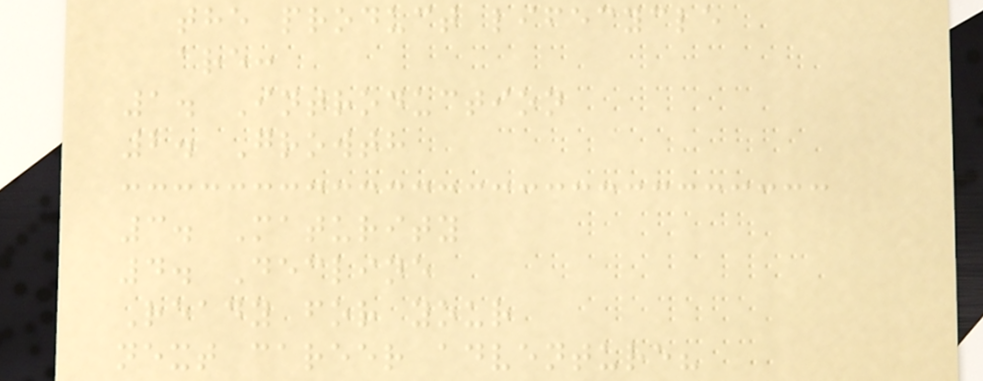the product lifecycle
are:
1. Introduction
2. Growth
3. Maturity
4. Decline
Ready for your
next career adventure?
